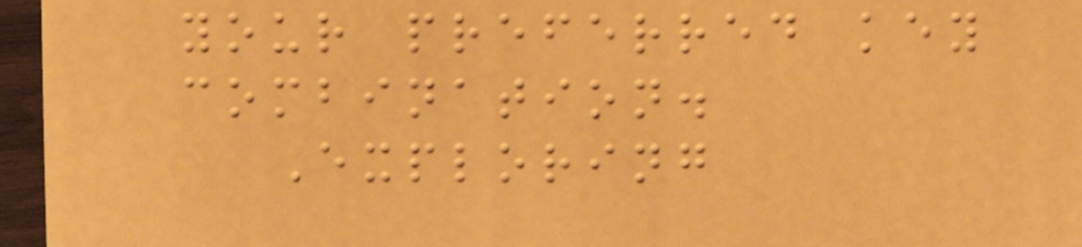your preferred key
combination.
Exploring
